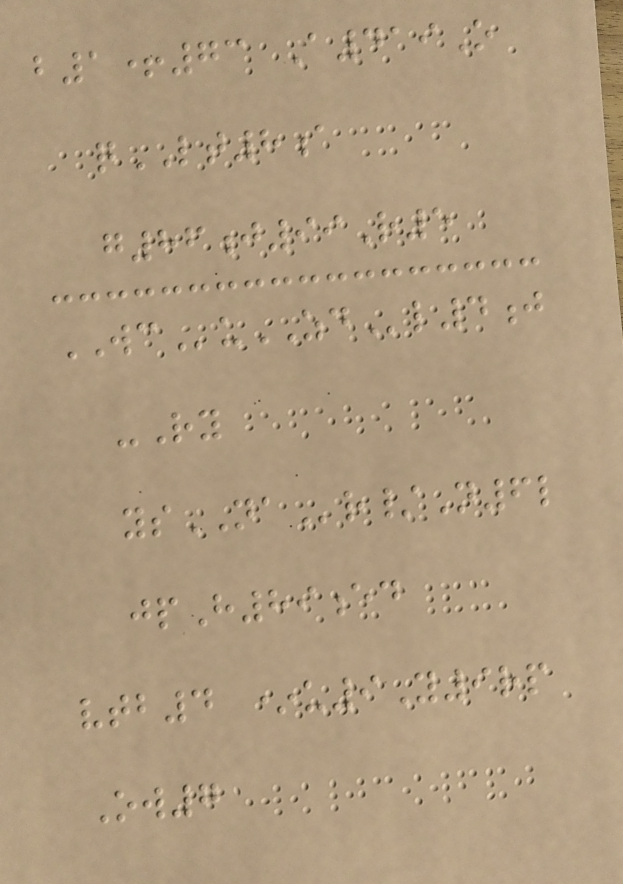b1+73 A419O
qLT8a
g86j99R5
WCuZDl4j
-Ry
ysNAr/N6l
jpH89ed
vtb4 *u9Y9rp
Ow7
